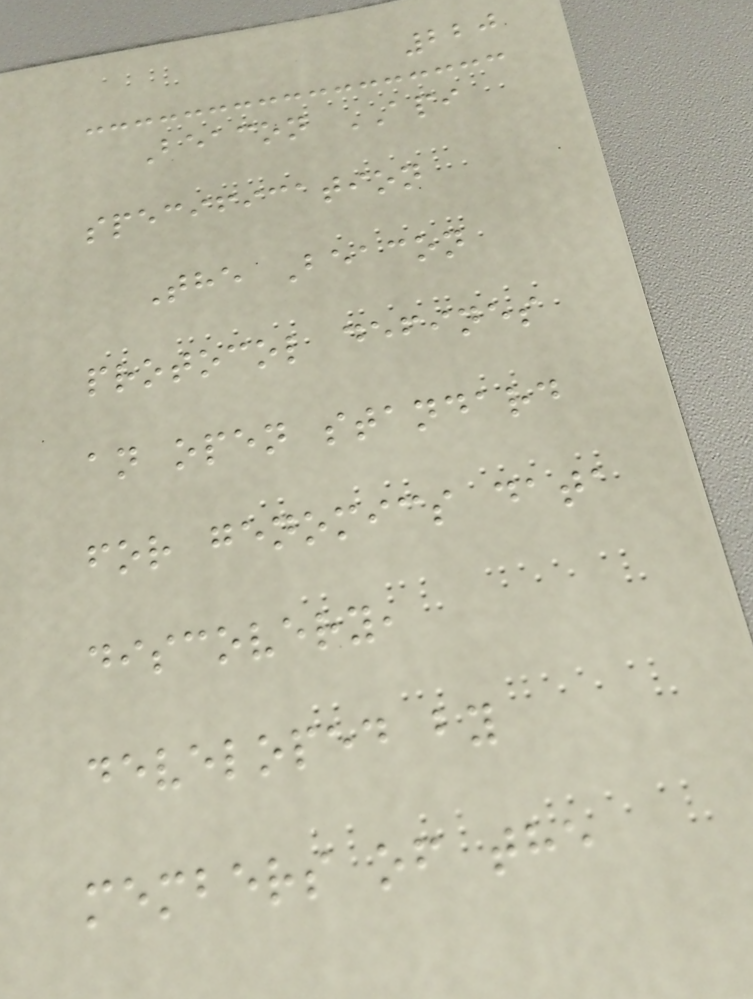220
Beacon API
specification
The Beacon
protocol defines
an open standard
for genomics data
discovery,
developed by
members of the
